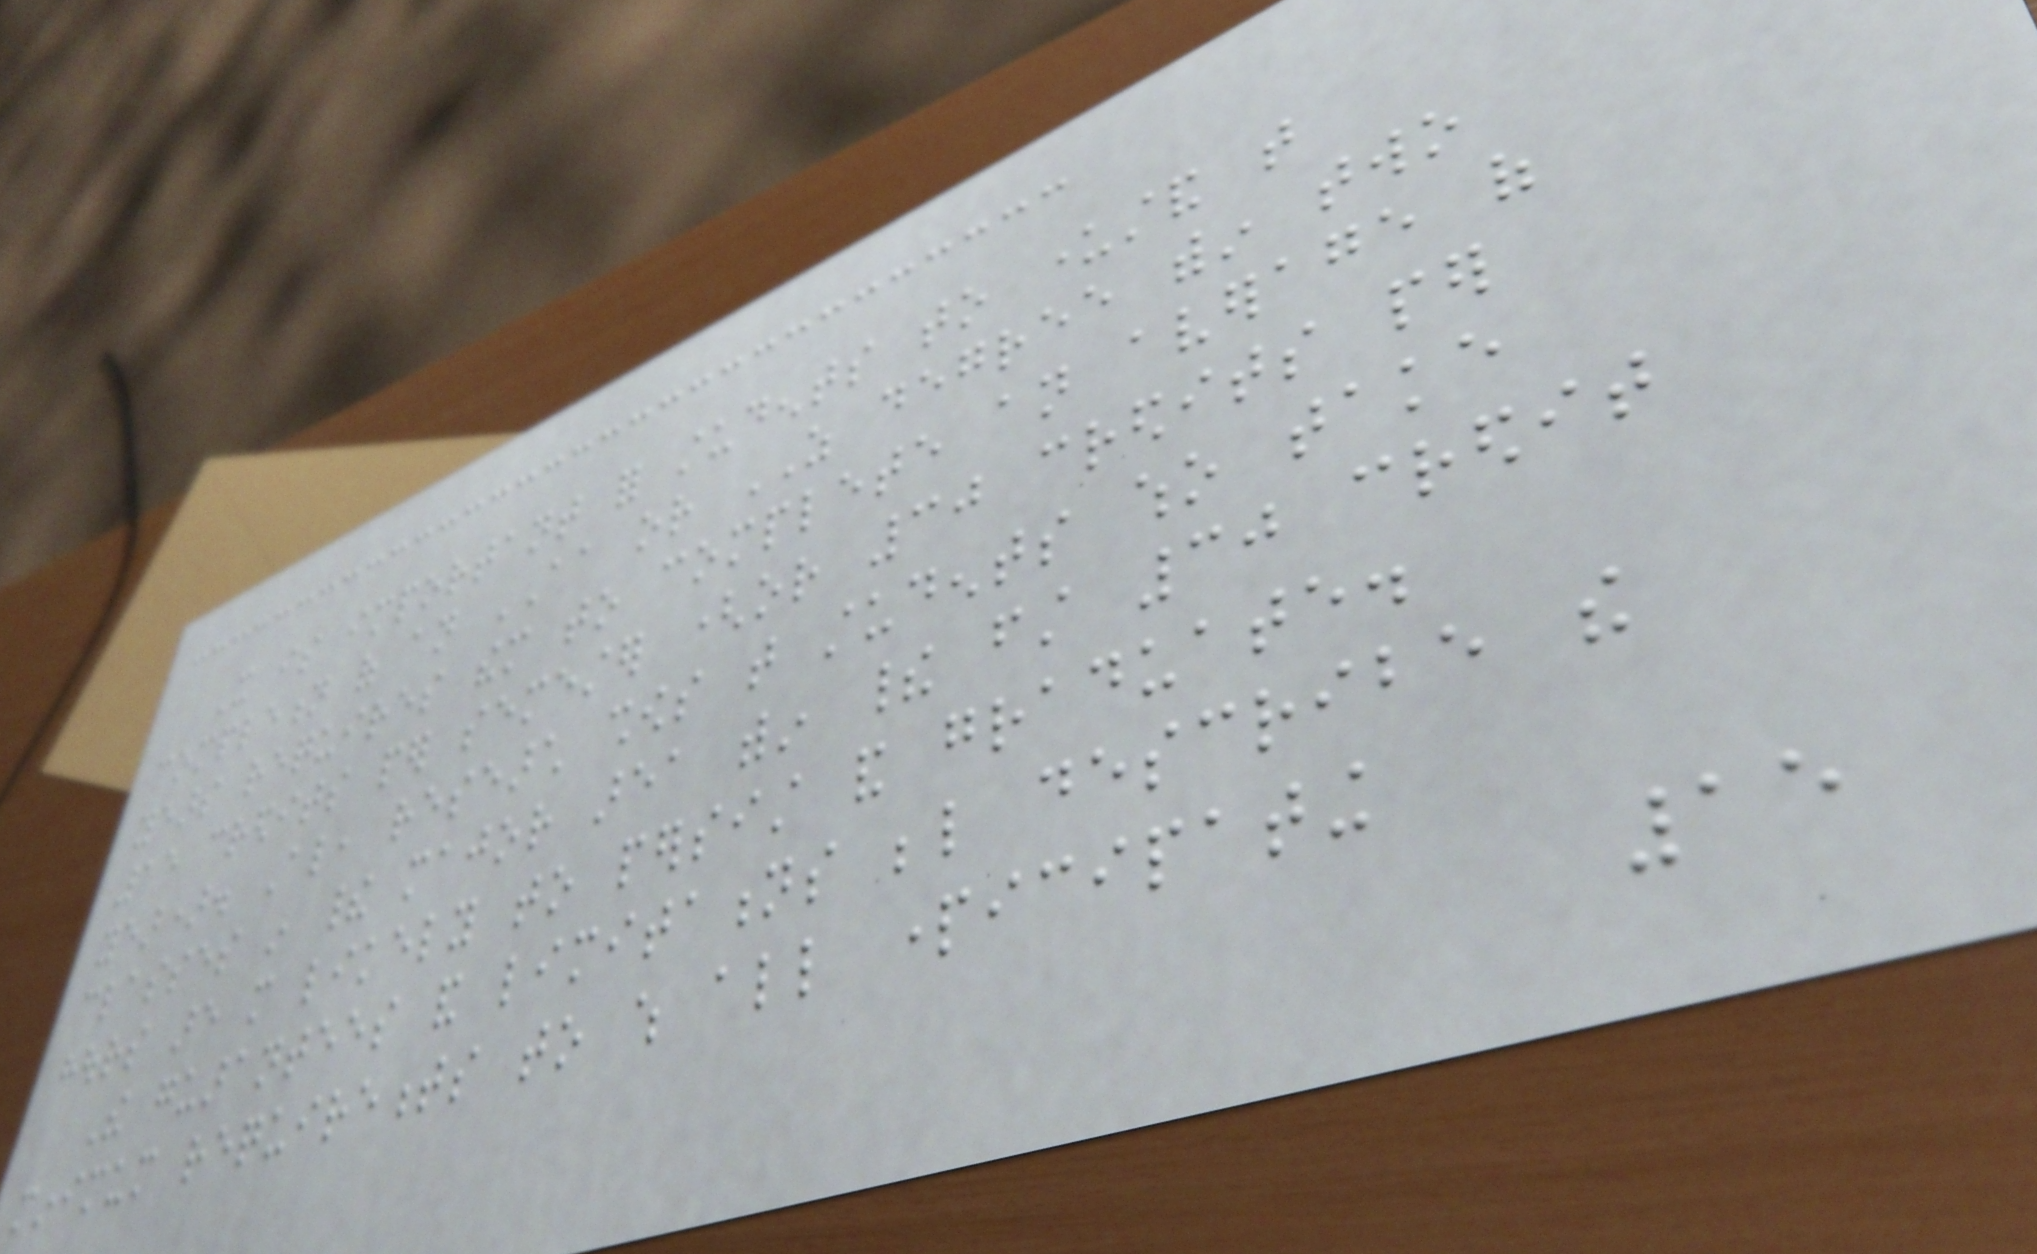It is important for students to understand that
completion of an AA or AS degree within two
years requires them to complete an average of
15 credits per semester (or 30 credits per
year). Also, research shows that students who take
classes in their major area within their first 30 credit
hours are more likely to persist and graduate.
The guarantees and limitations below describe the
minimum requirements to which all participating
15
